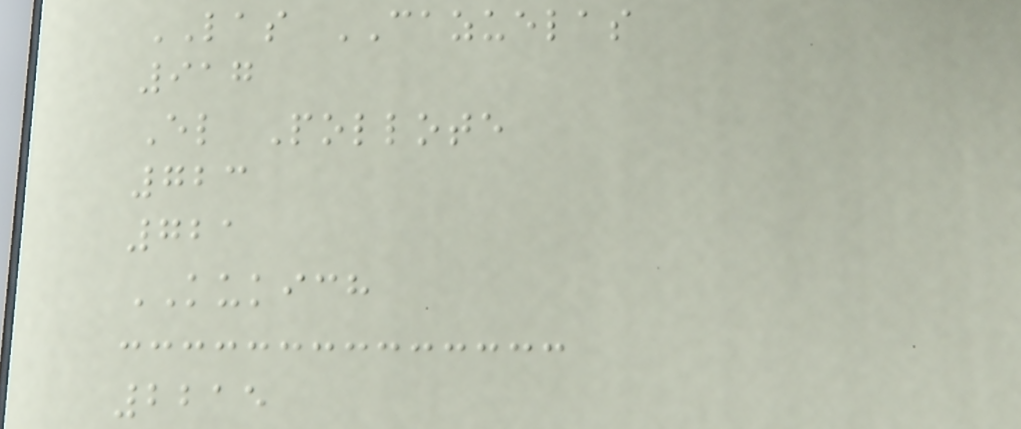LAS CAZUELAS
917
El Pollote
723
721
KUKICH
2215
